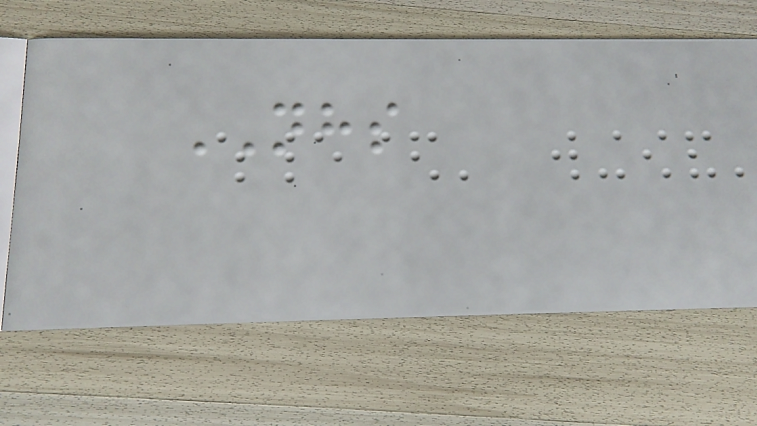NHS
